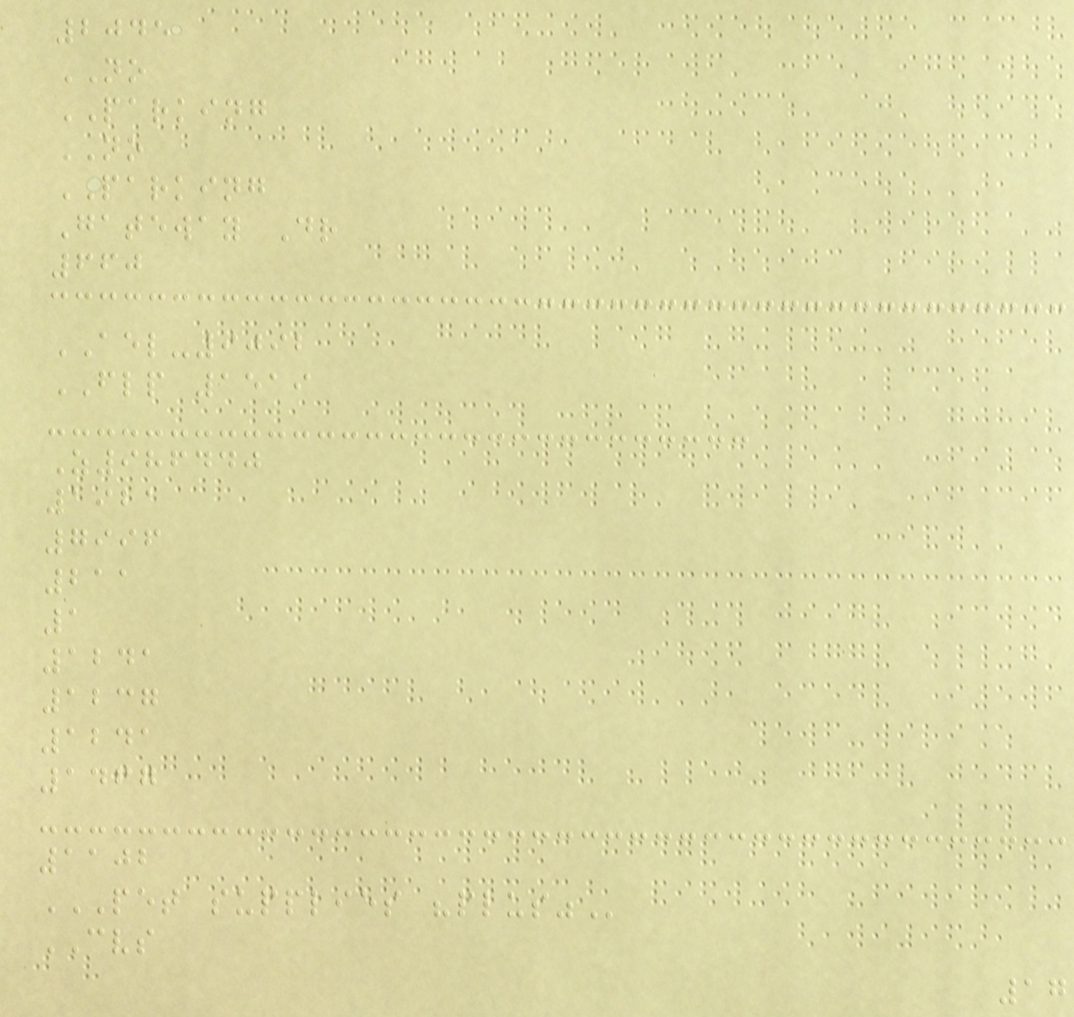2045
NO
PARKING
NO
PARKING
Gateway Dr
660
AEL-9092
FLP 1519
Z986440
1921
7996
211
1
1241
1237
1241
1467
1102
PET SUPPLIES "PLUS"
CVS
17
